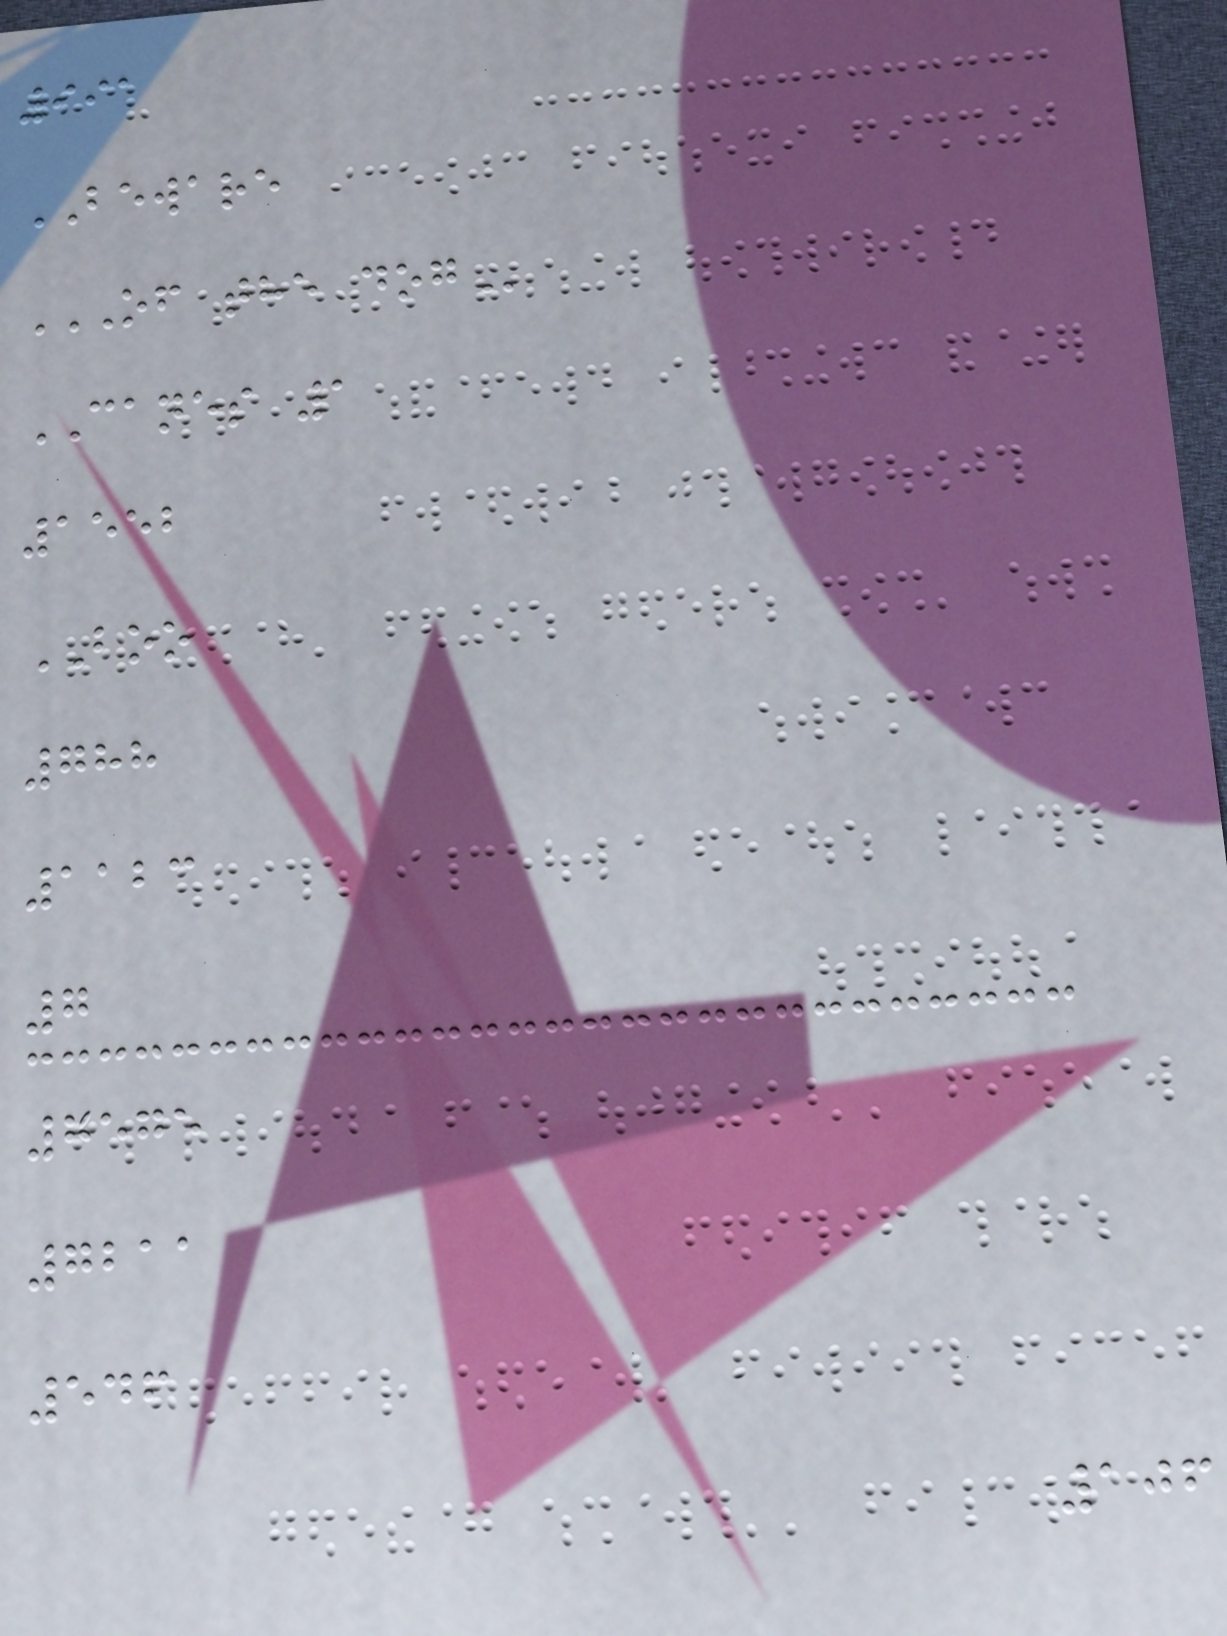991
BEWARE
OF THE DOG
CANES 1
1552
BOO
788
1123
7
7575
7211
546
106
